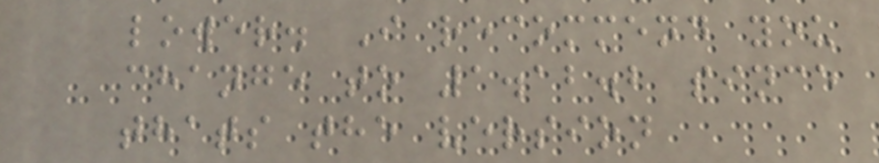lower. I recommend you
change to 1.12.2 since
thats the version
